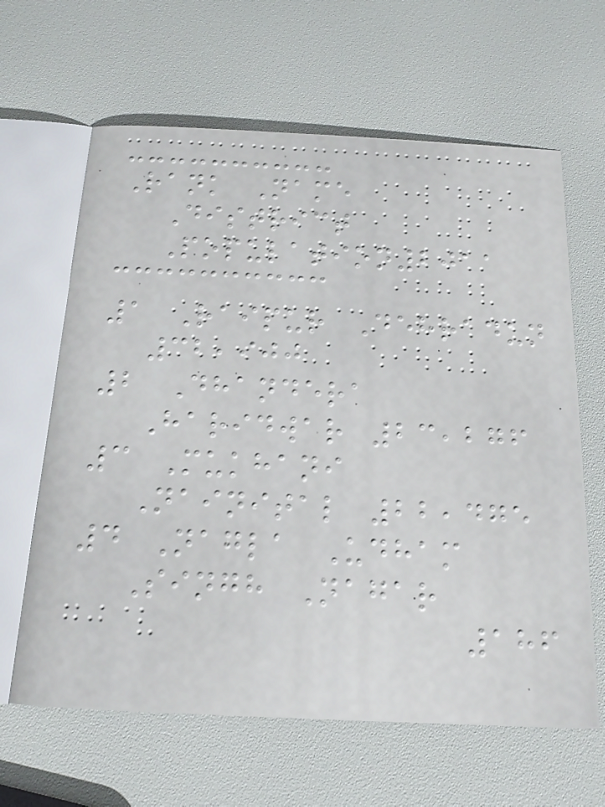Rank Name
District
Population2011
1 Raipur Dehradun
32,900
2 Dhandera
Haridwar 23,276
3 Mukhani
Nainital 22,475
4 Nagla Udham
Singh Nagar
186
